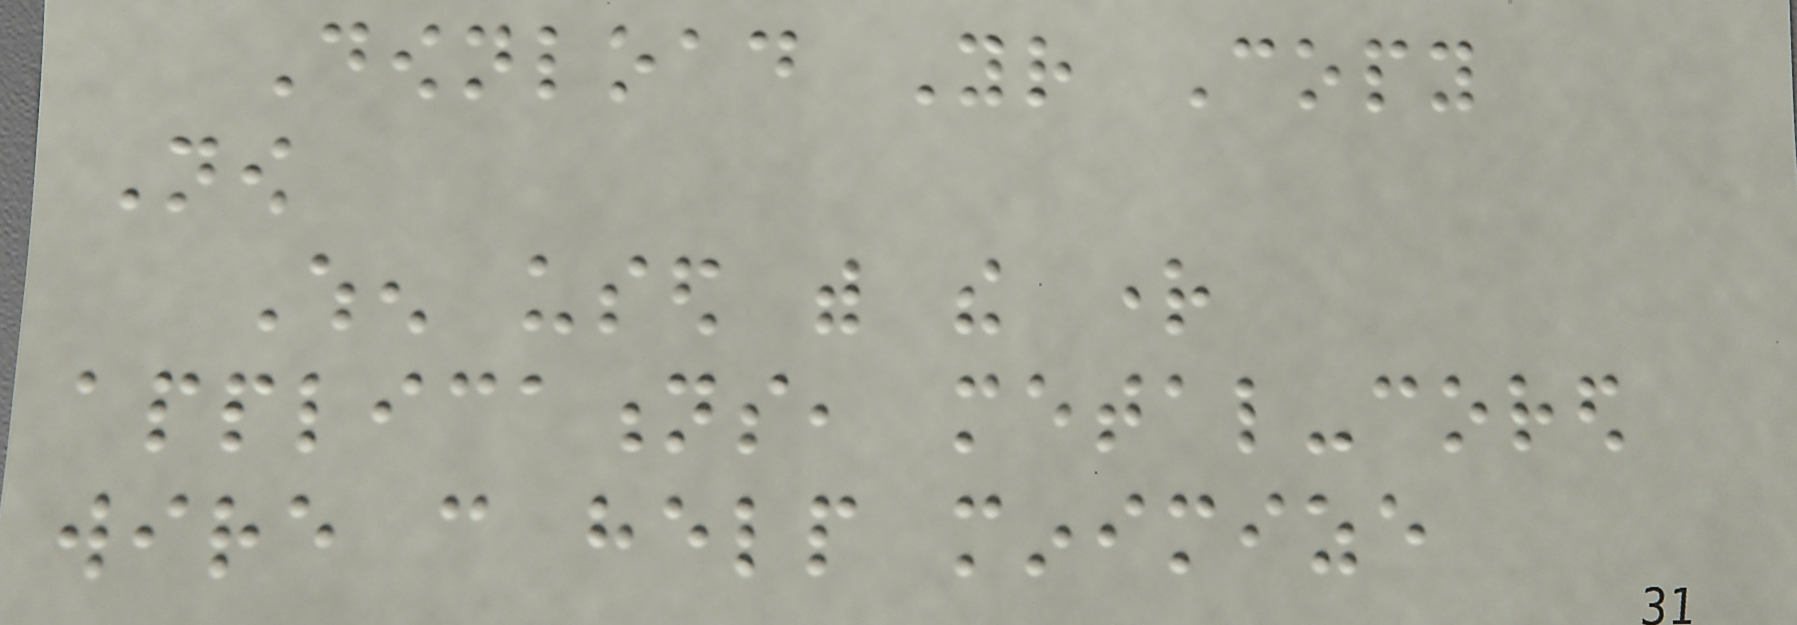Download Your Copy
Now
When used with the right
applications, metal-cored
wire can help minimize
